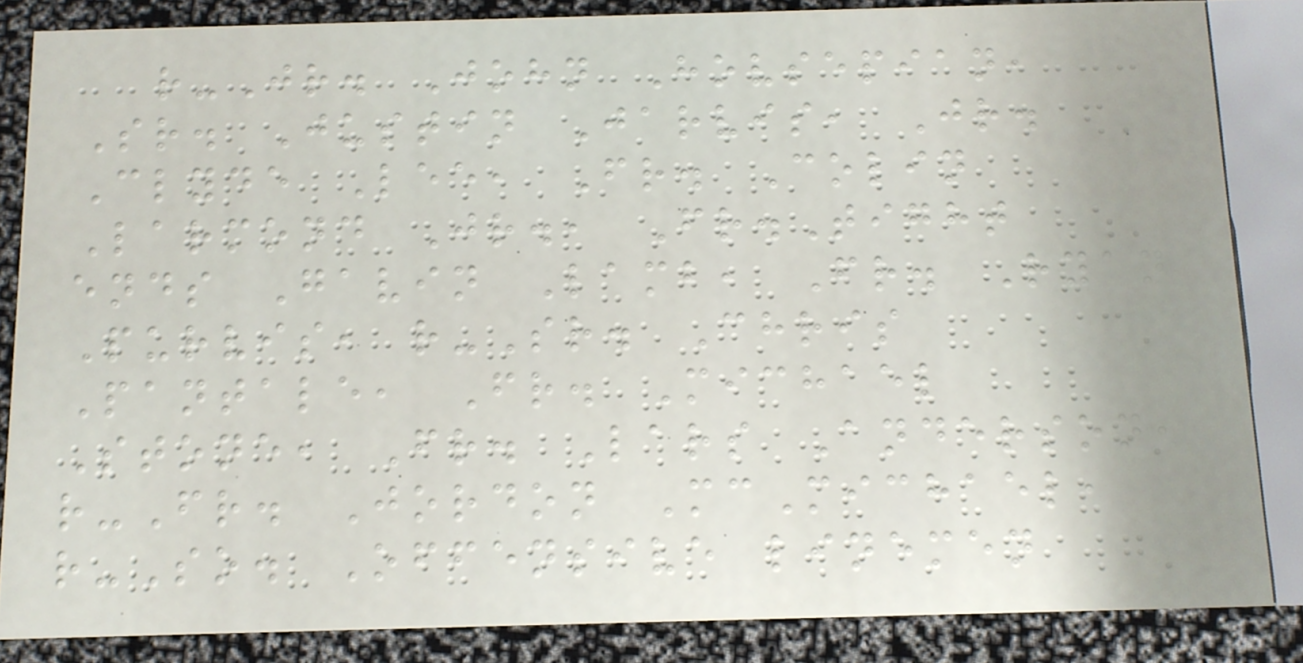r-Jr. John Hovsepian,
Sr. Justin Jarvis, Jr.
Clyde Lee, Fr. Colin
Larmond Jr., Fr.Tight
ends Gavin Lamb, Fr. Ryan
Purvis, r-Sr. Chris
Pantale, Fr. Michael
Stone, Fr. Lars Anderson,
r-Fr. Jordon McMichael,
r-So. Offensive linemen
